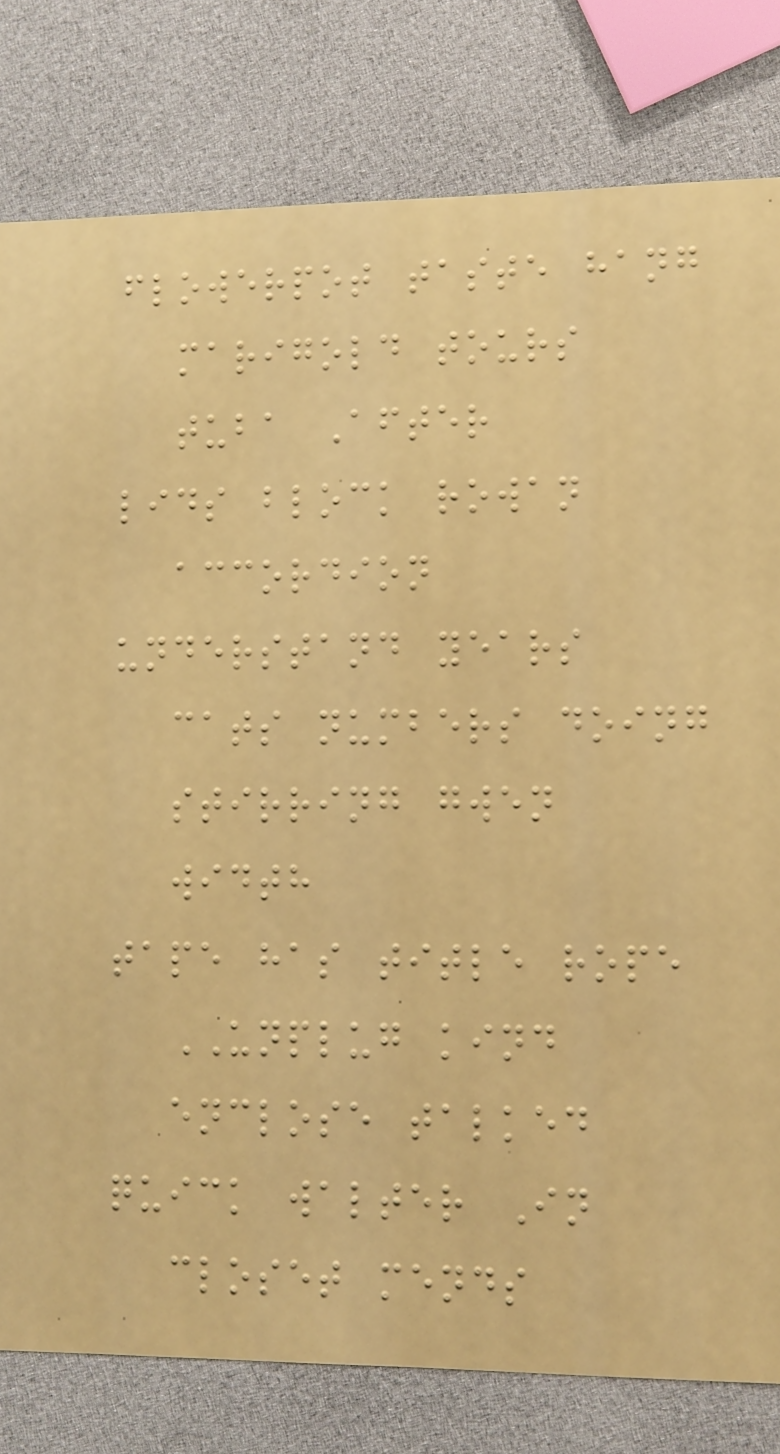flowerpot taste hang
marigold tours
tuba After
lids block rowan
accordion
understand years
cats numbers doing
stirring gwen
width
tape has title rope
UNPLUG kind
enclose talked
quick walter In
closet mends
